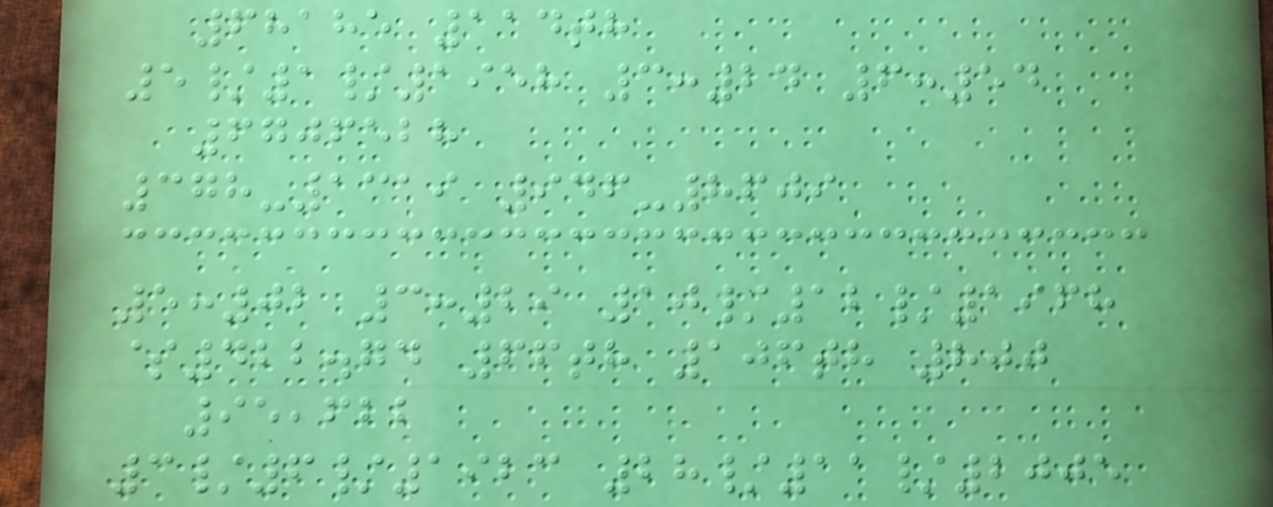68185 114th
5/1/1958 3:24 6:54
6706528
378-1319 946-8609
5:02 3:29 10/12/1968
$422.74 66th 106th 800
95,622
3/6/1923 28/11/2005
